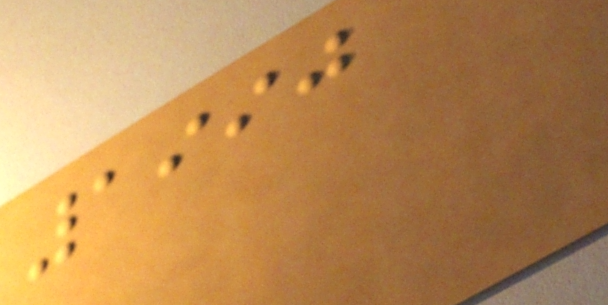1990
